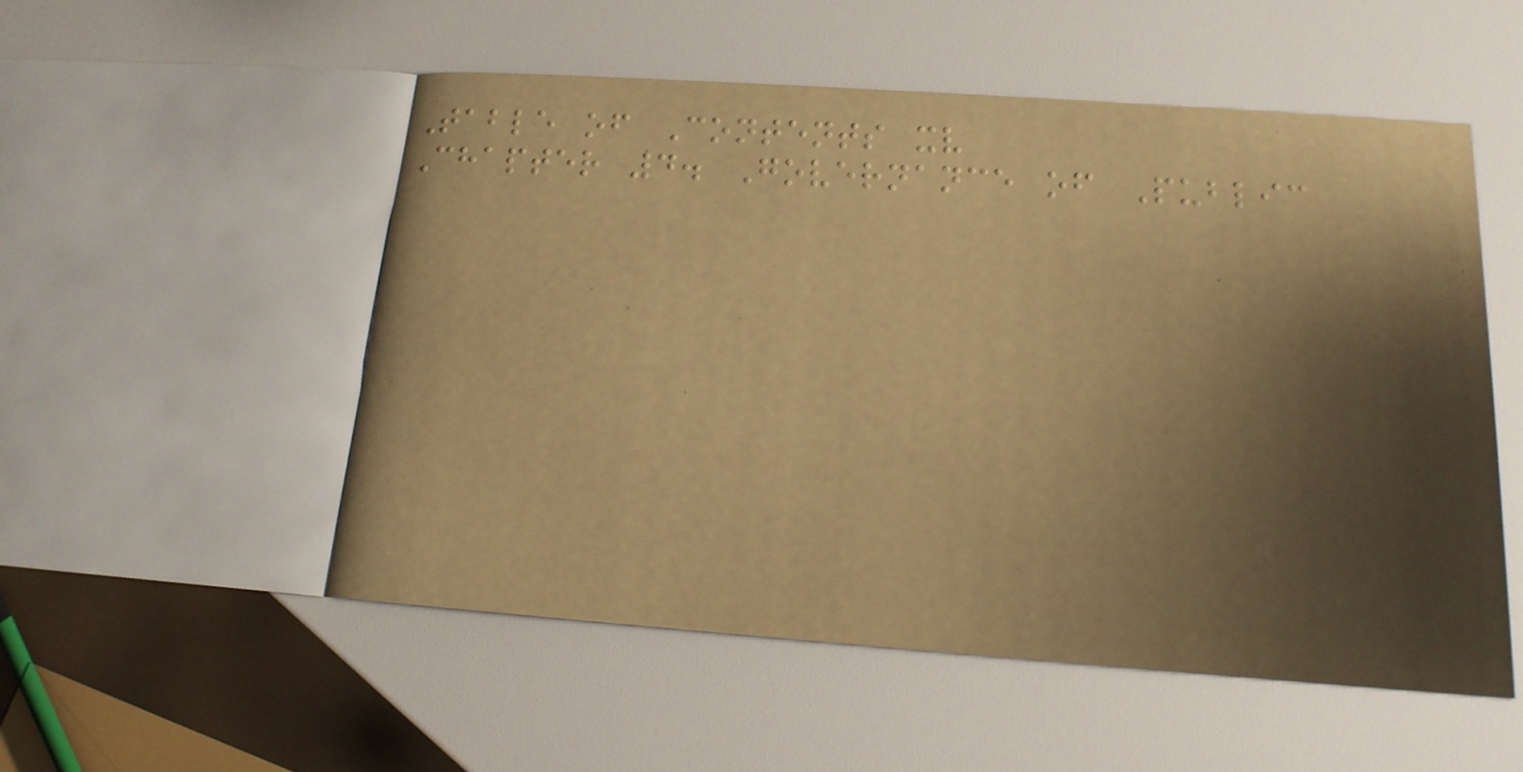Table of Contents xv
Chapter 4. Governance of Public
